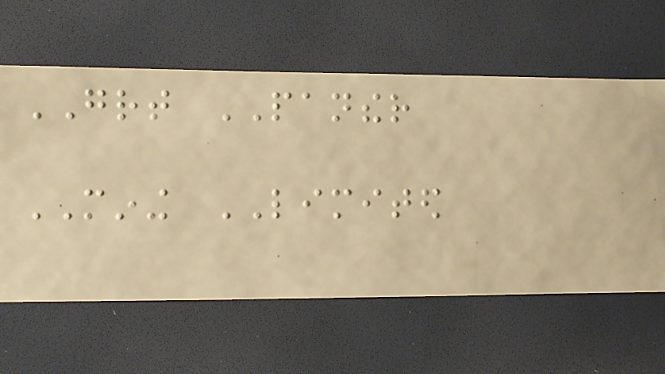GREAT PANTHER
MINING LIMITED
